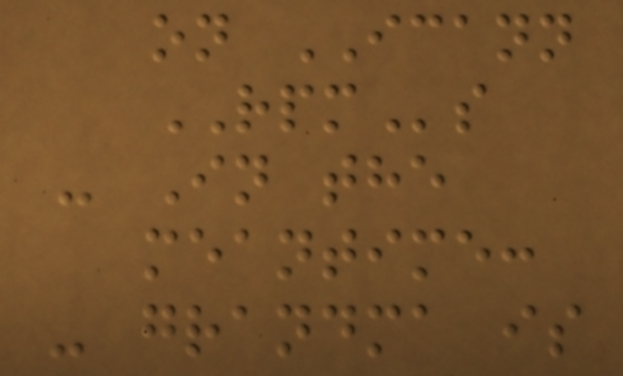on ICANN
RPMs
- In the
meantime:
- grandma is
